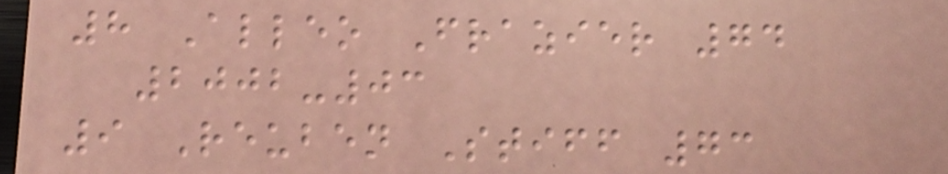8 Alleo Frazier 74
2002-03
9 Reuben Stiff 73
